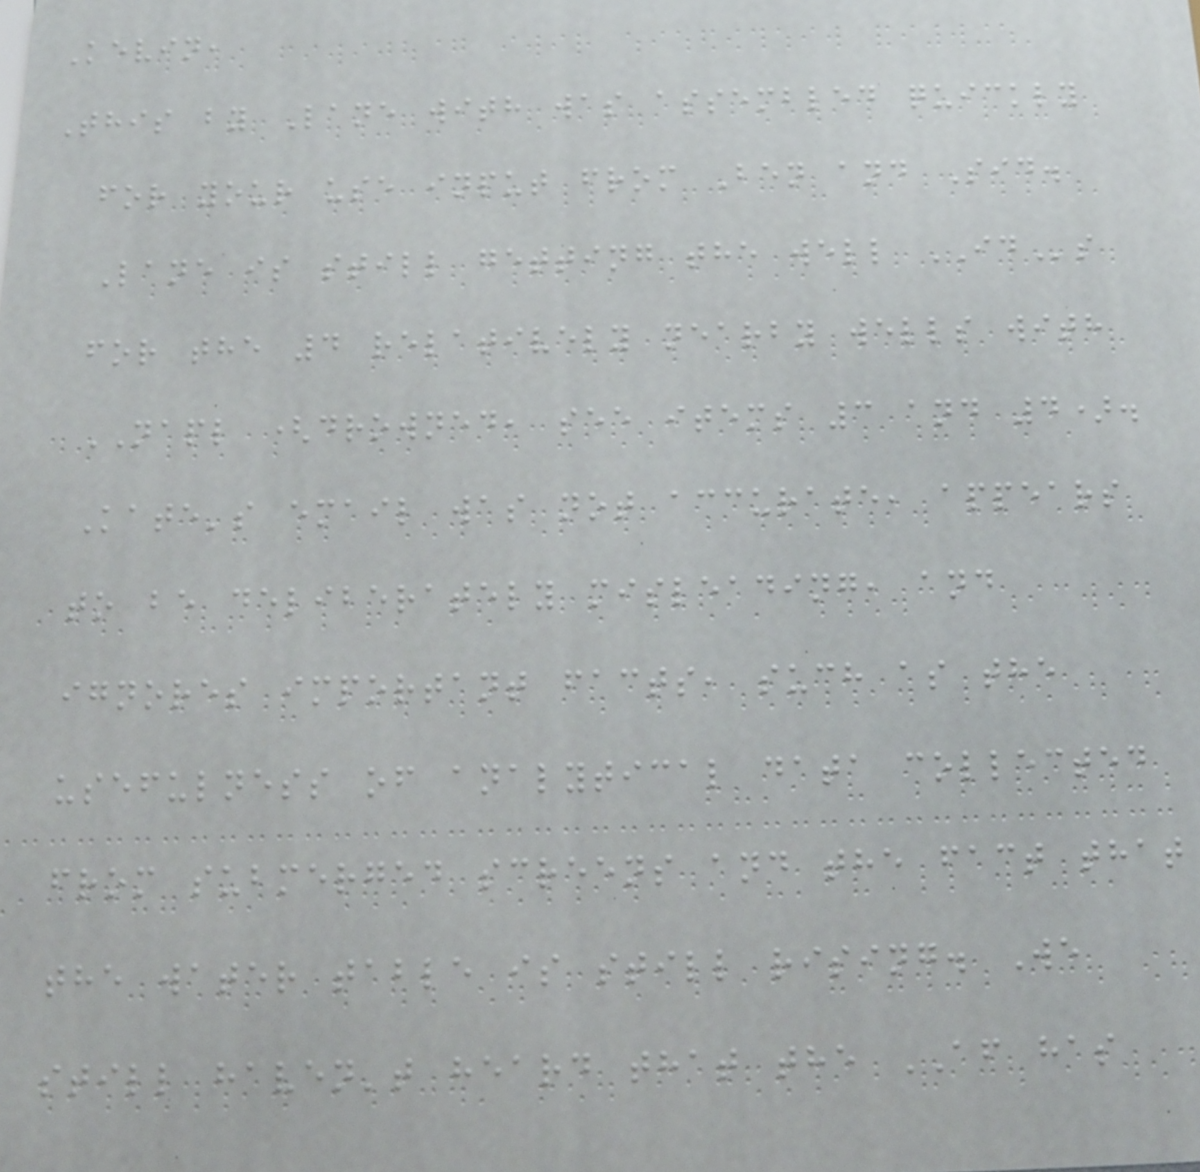Kevin,
This by Lane with was assembled quickly
for your use input from Ben and Sid.
Lane is still getting the well IDs
for the 4 relatively nearby wells with
NAPL (drowned, see items 3 and 4).
Kate's email was not accurate, appears
to be deliberately misleading, and
ignores important facts, such as the
usefulness of analytical data collected
from submerged screens and the fact that
the water table is still rising. We
still haven't heard that the AF has
